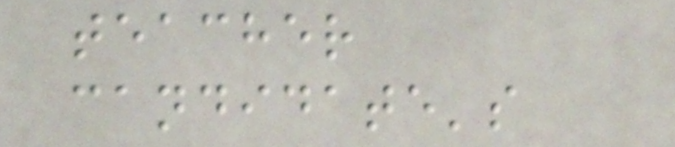teacher
candidate's
